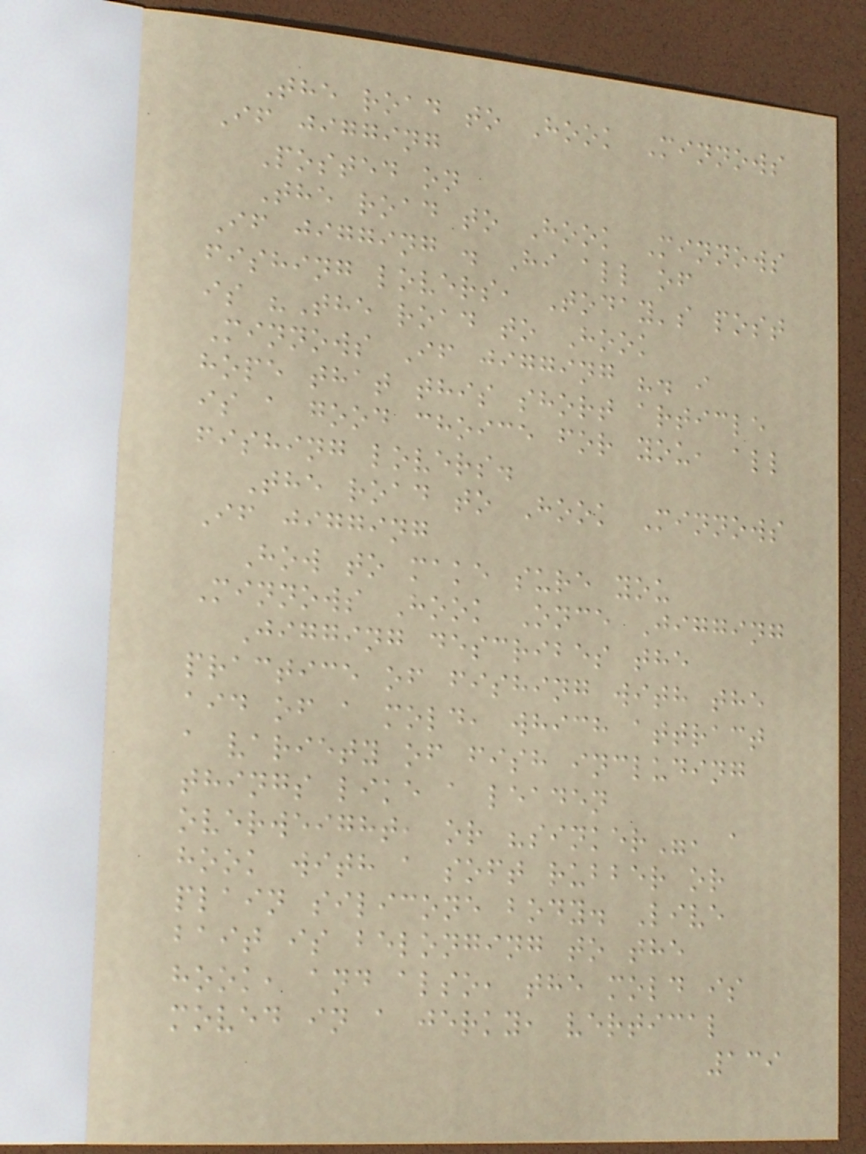The road to Hook Minnows
If jigging
Posted on
The road to Hook Minnows
If jigging . Hi all of
fishing lovers, Today's post
is "The road to Hook
Minnows If jigging ". i
hope that this short article
is a good choice for you, all
fishing lovers.
The road to Hook Minnows
If jigging
How to make sure you
Minnows Hook Once Jigging
Jigging describes the
practice of fishing with the
aid of a mold, which attract
a variety of fish including
things like a leaden
overweight, or "sinker", a
hook with a soft rubber or
plain silicone body. Live
bait is belonging to the
hook, and also, the mold is
moved in a jerky, vertical
139
